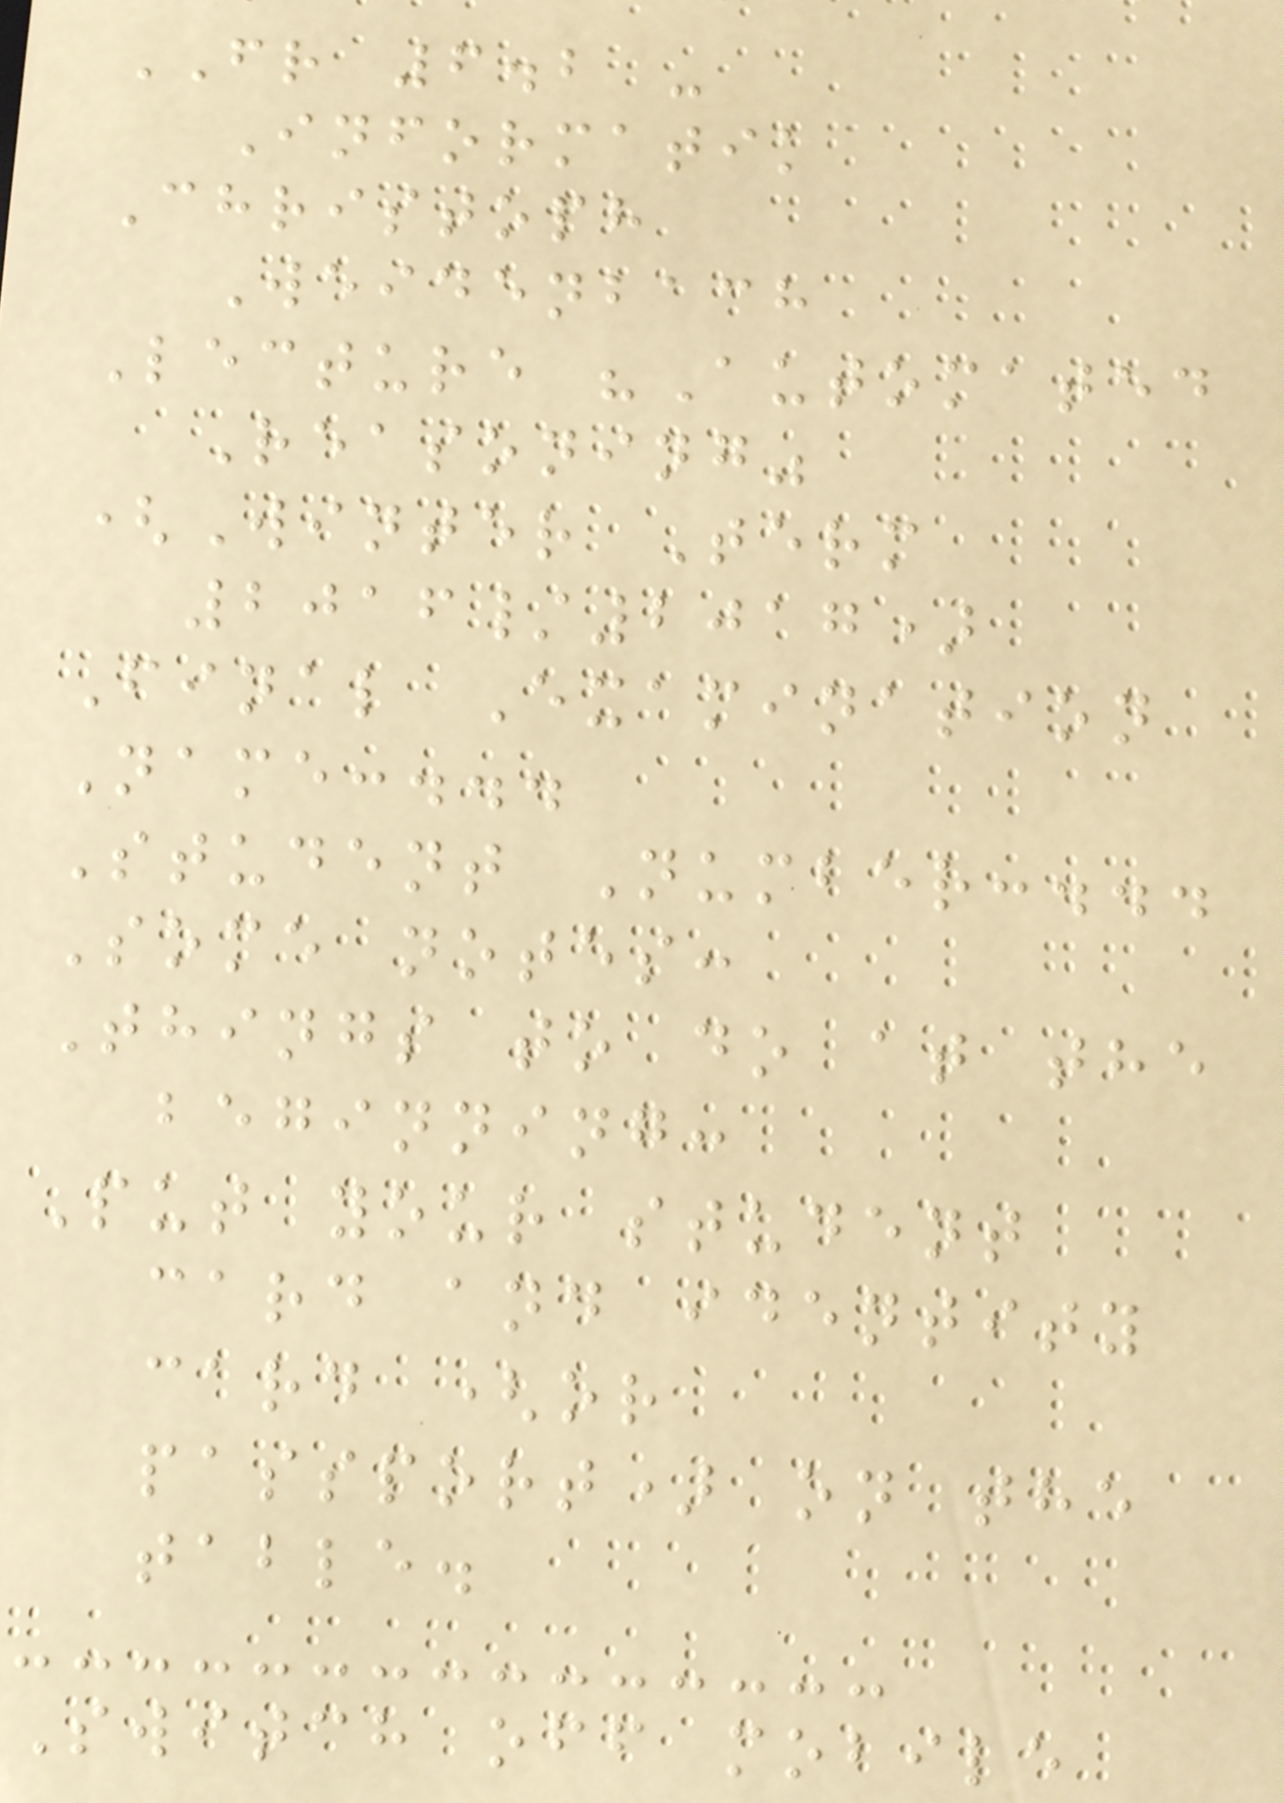FR 6.2 -
Informatik
Christoph
Weidenbach
Lecture "Automated
Reasoning"
(Winter Term
2016/2017)
Final Examination
Name:...
Student Number:...
Some notes:
Things to do at the
beginning:
Put your student
card and identity
card (or
passport) on the
table.
Switch off mobile
